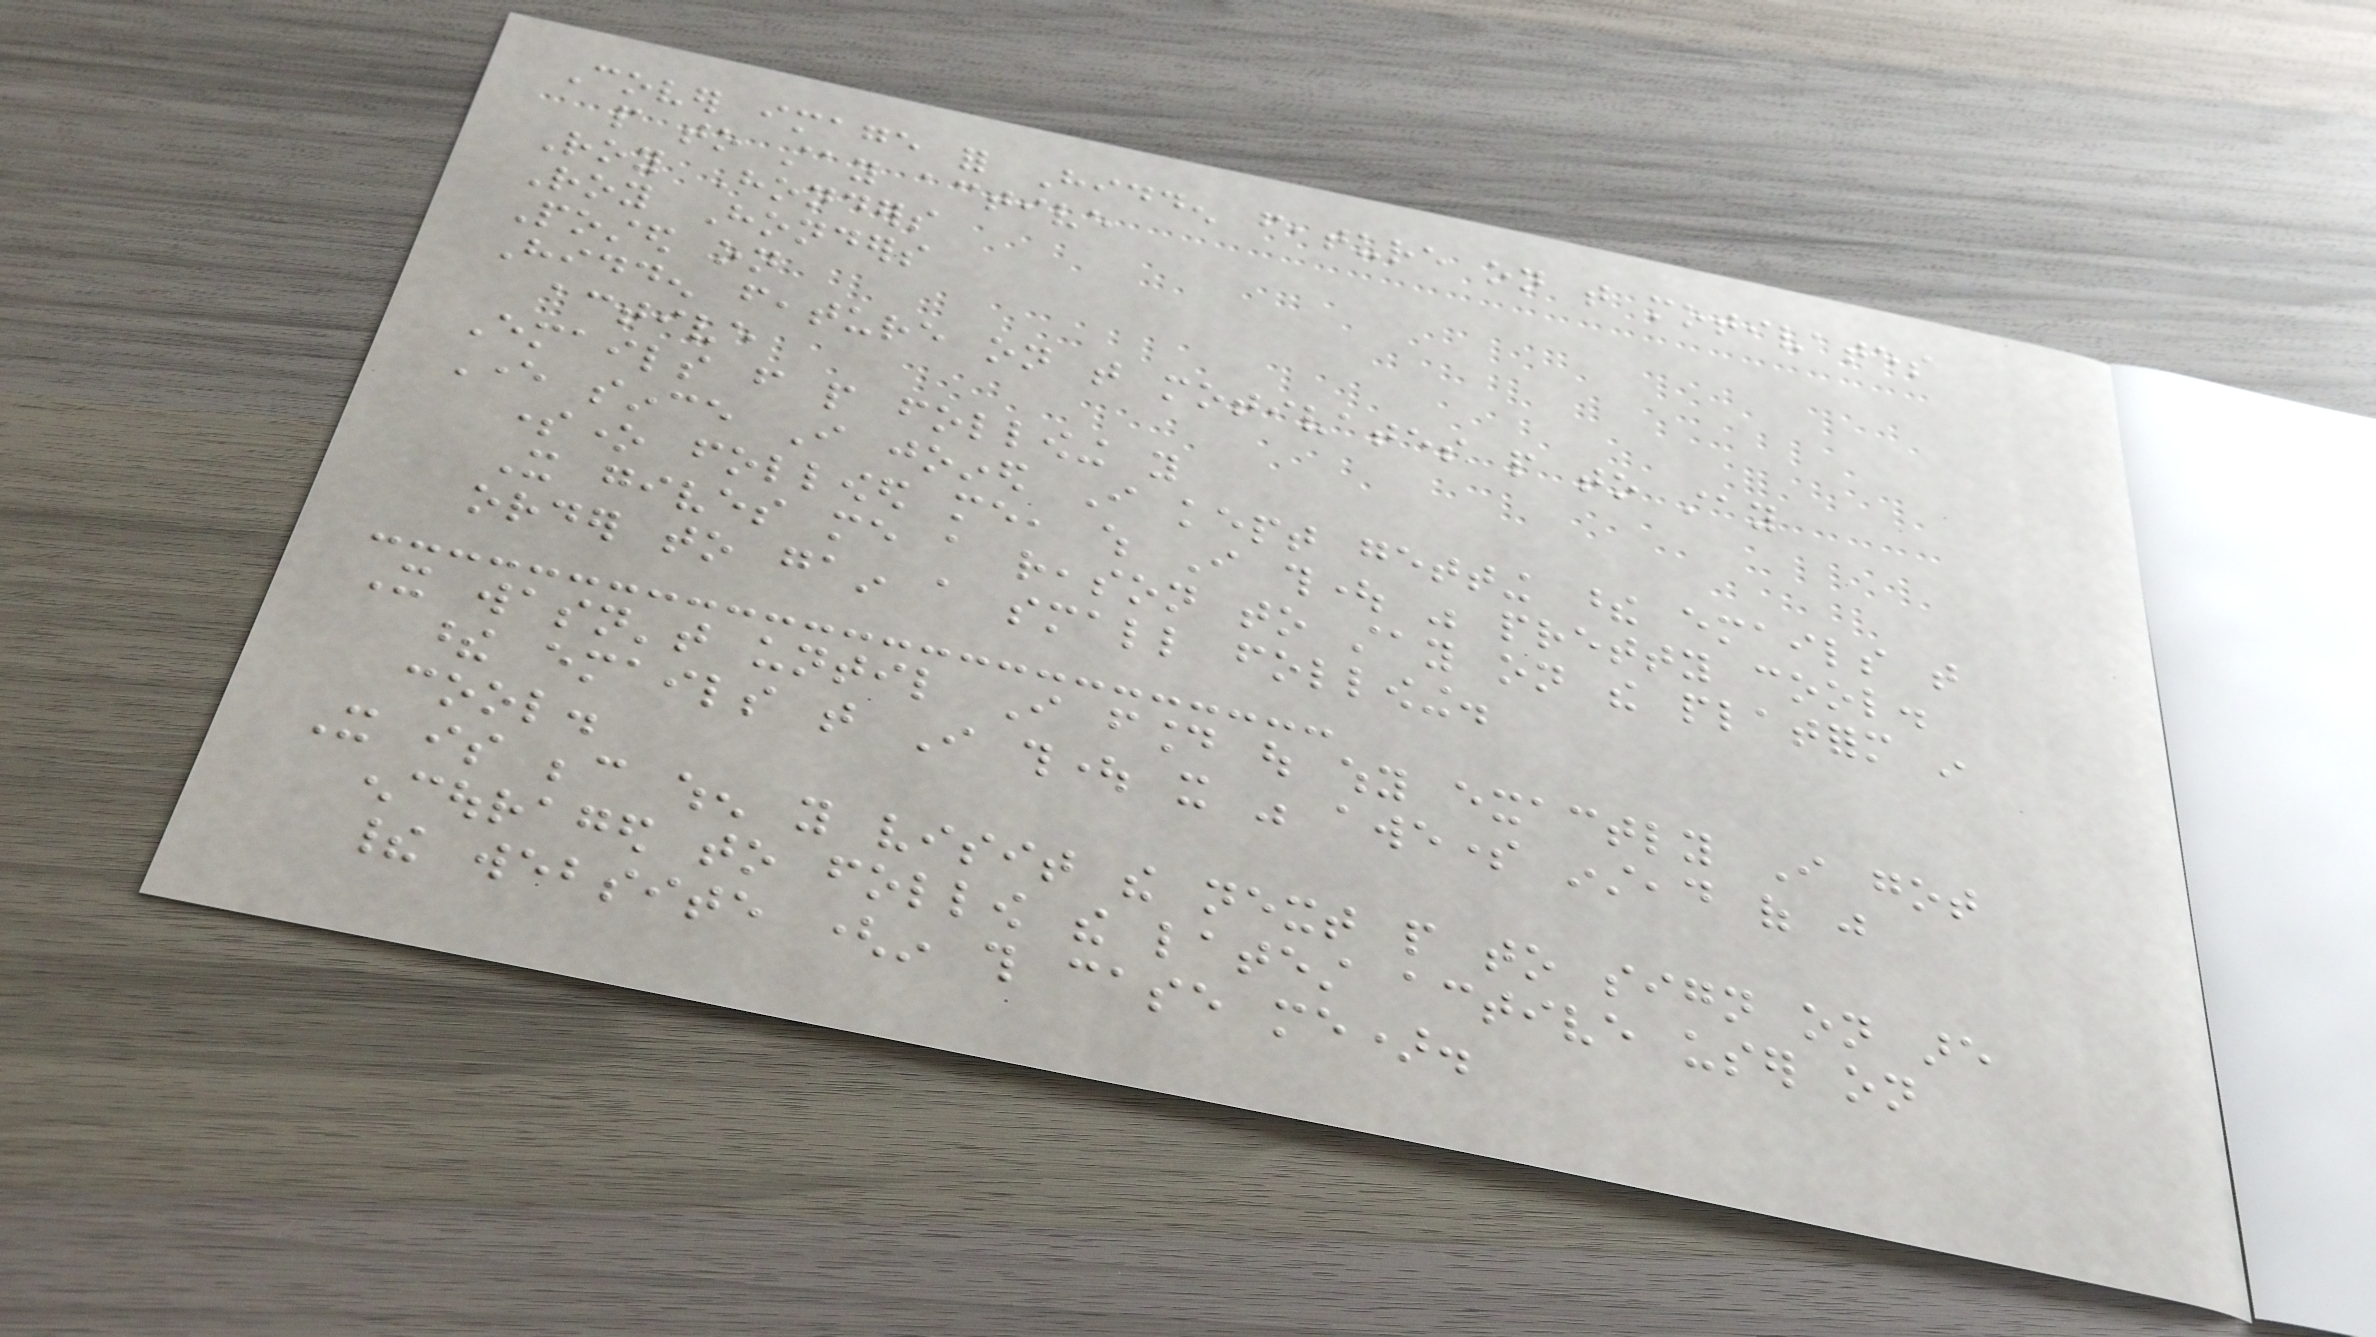Cover image for Hidden feature on that motivates
people to stay active
Roy Honders
Roy Honders
Posted on
Hidden feature on that motivates people to stay
active
Emails from people following you
Ever since I joined I kept getting these emails that
someone followed me, which I thought was pretty cool.
It gives me a reason to stay on the platform in
order to gain a small following.
It wasn't until I found out why exactly I got
these emails that I thought it was awesome instead of just
cool.
It is because when you visit the next people to sign on are
encouraged to follow the latest active user on
their website (in this case me).
